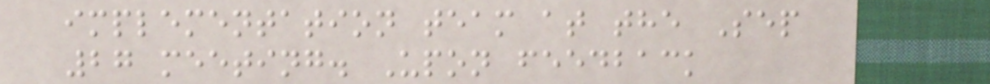implementation team at the Sep
27 meeting. Upon feedback
